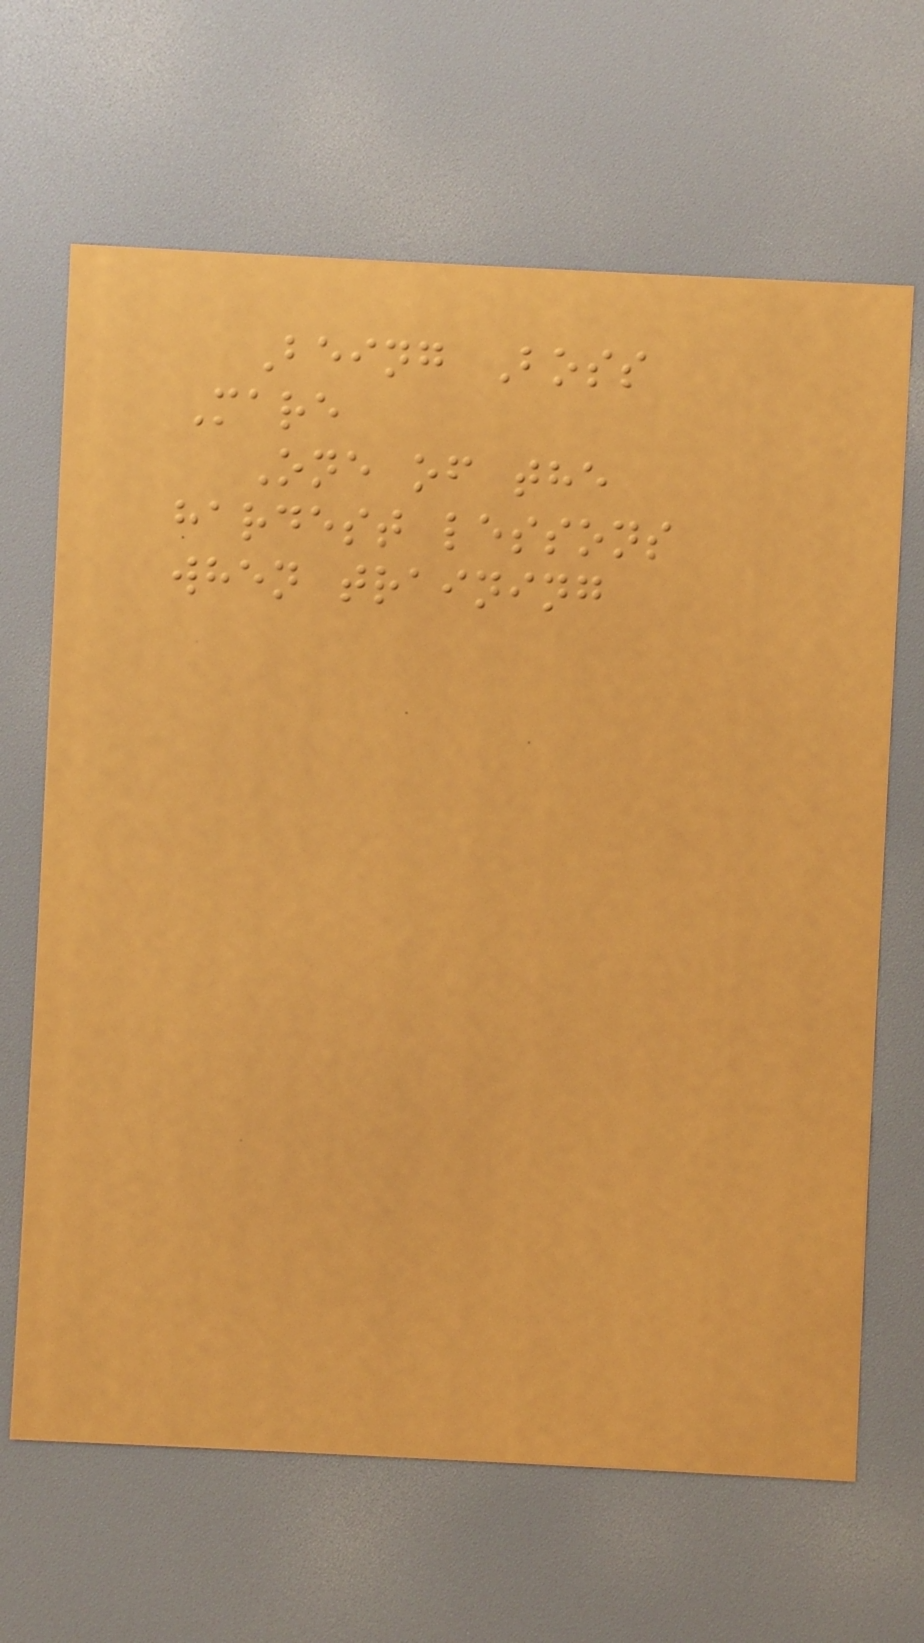Being Boss
Mare
One of the
hardest lessons
when training
